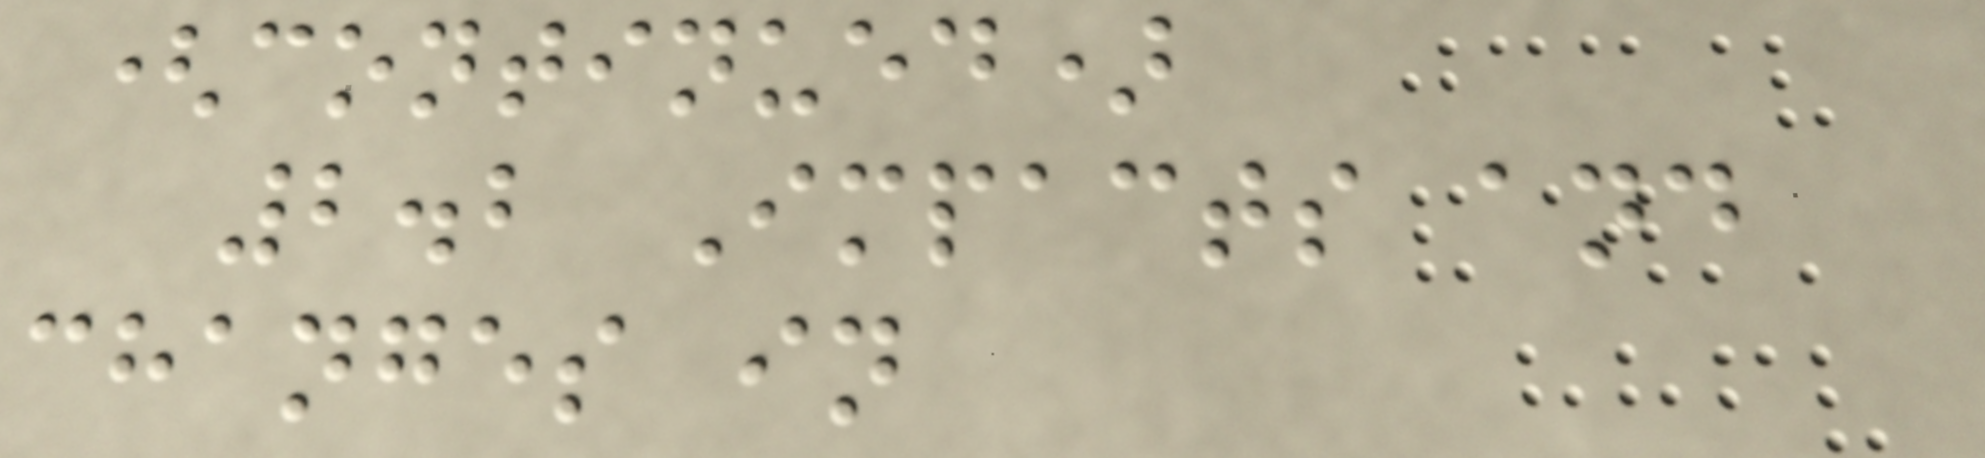(continued)
2.2 Impacts and
changes in
